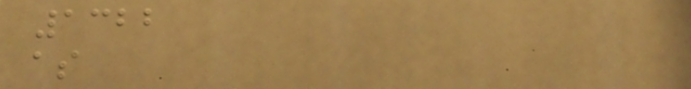1322
as
